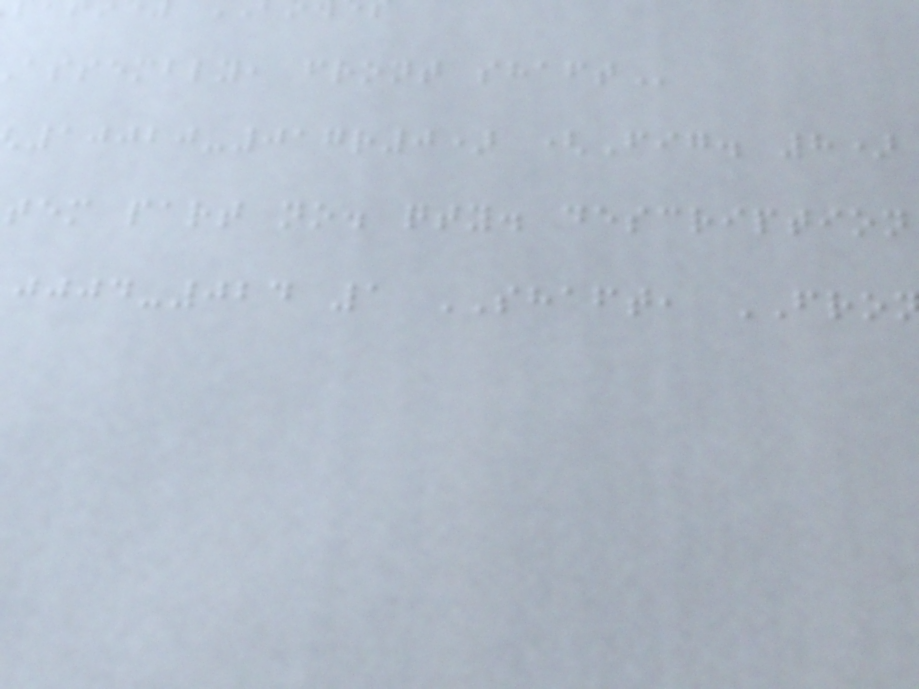assembly, front
10020-017r0) (Fig. 8)
tem part no. qty.
-024 1 SHAFT, FRO
